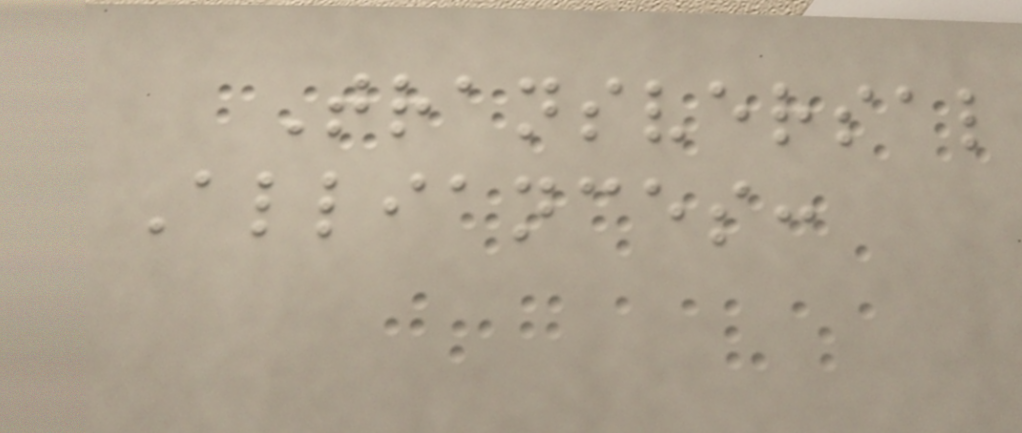Transversal
Alliances:
